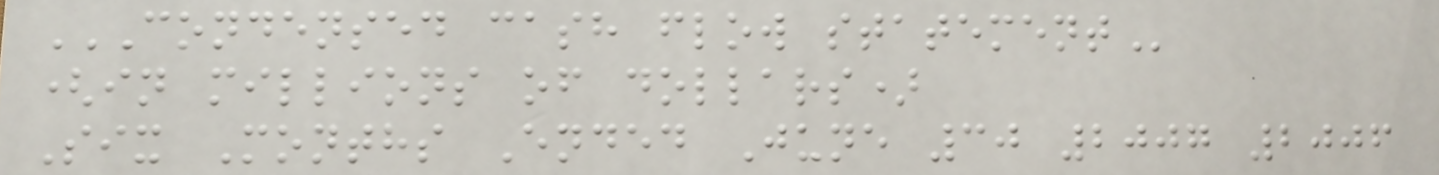CONDENSED CASH FLOW STATEMENT
(in millions of dollars)
Six Months Ended June 30 2007 2006
